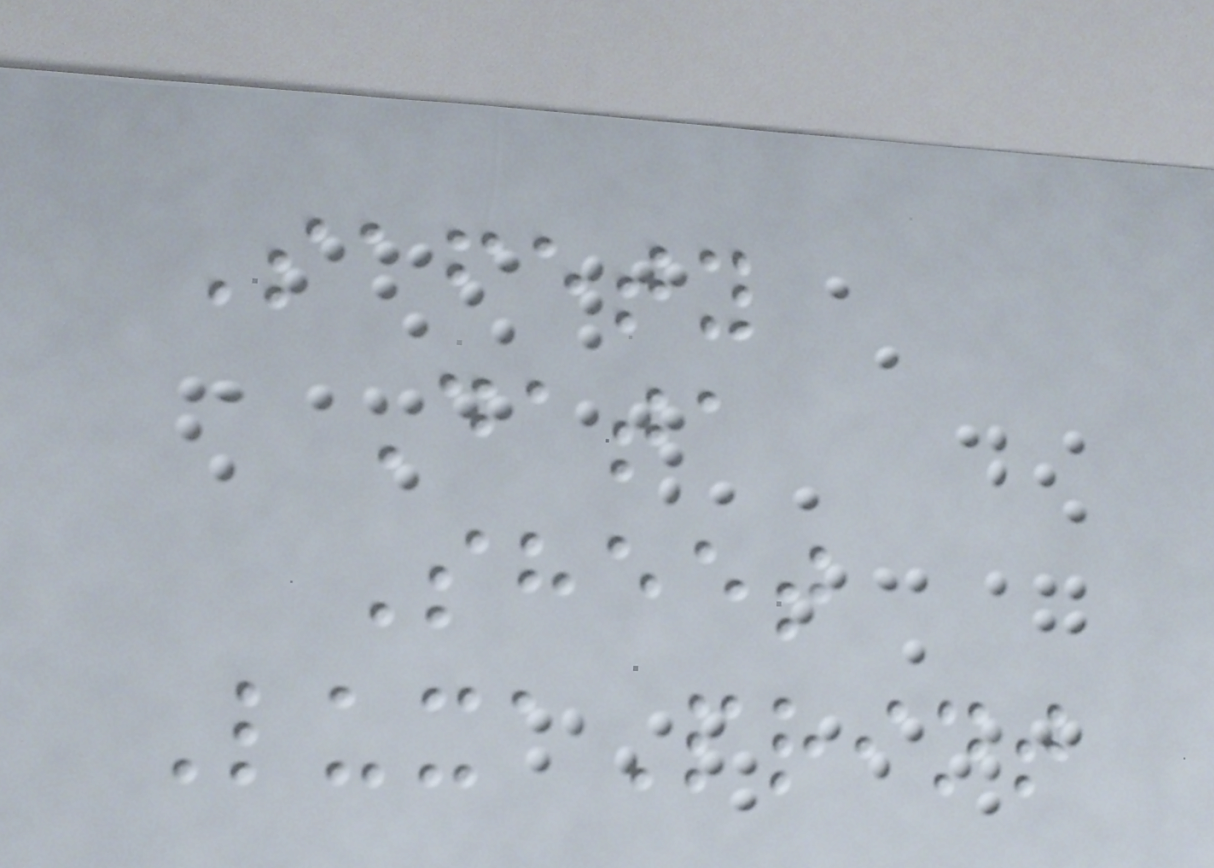Safety
Data
Sheet
LuxaPrint
